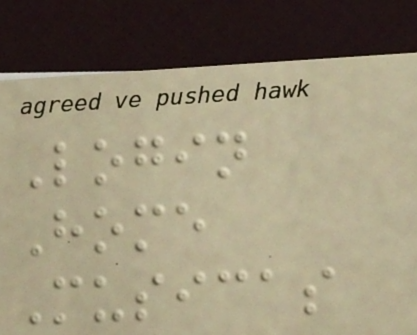Login
Home
Musicas
